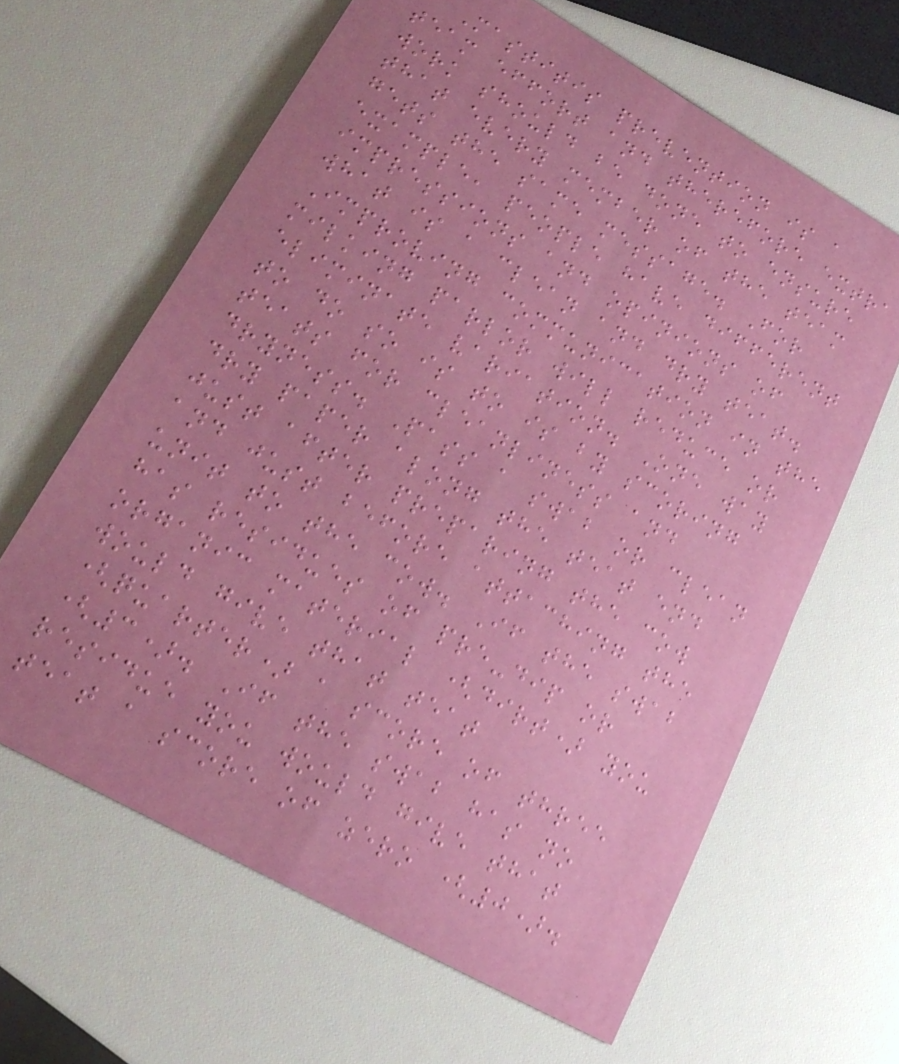Mastitis prevention is a
team effort and therefore extra
work should be done to ensure
that every member of the team
gets the same message. For
example, people have different
impressions and opinions of
what is a clean and dry teat.
Improving communication in the
milking parlor will reduce or
eliminate variation. One way
to do so is to is by scoring
teats for cleanliness and
dryness. Pass a swab or clean
dry paper along the teat end
just after preparing the cow
and just before attaching the
unit to the cow. If the swab
has residues of pre-dip or
organic material (dirt) you
would give that teat
(quarter) a score of three
(3). If the swab has no
residue you would give that
teat a score of zero (0).
